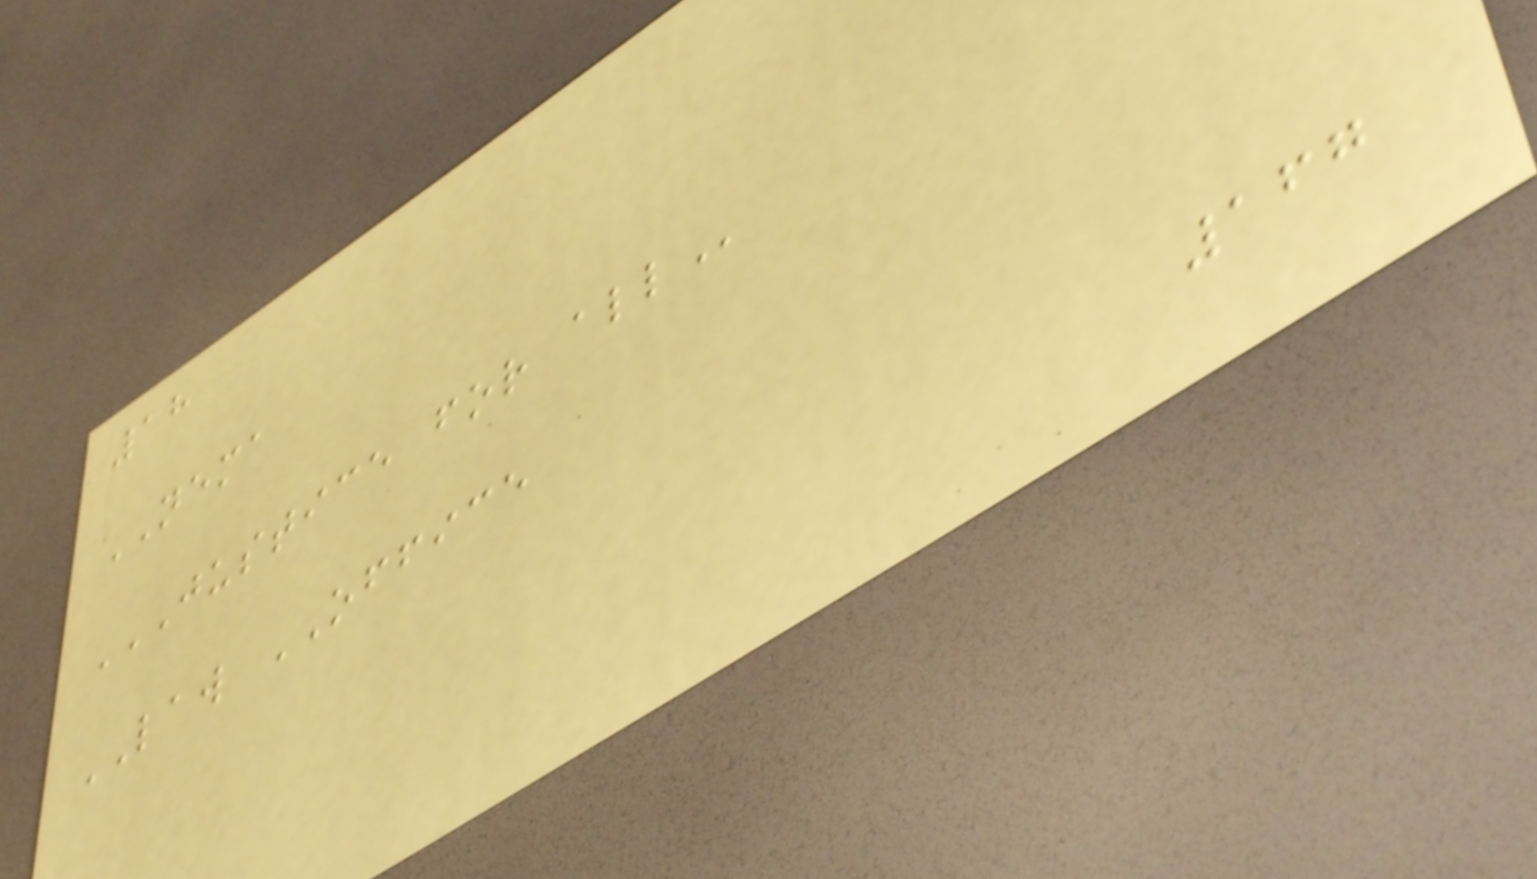18
NEMA
JUSTICE FOR ALL
LAW OFFICE
167
